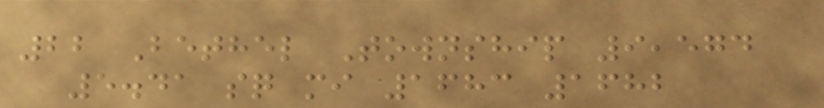22 Bethel Township 9,574
5.41 sq mi 1683 1682
